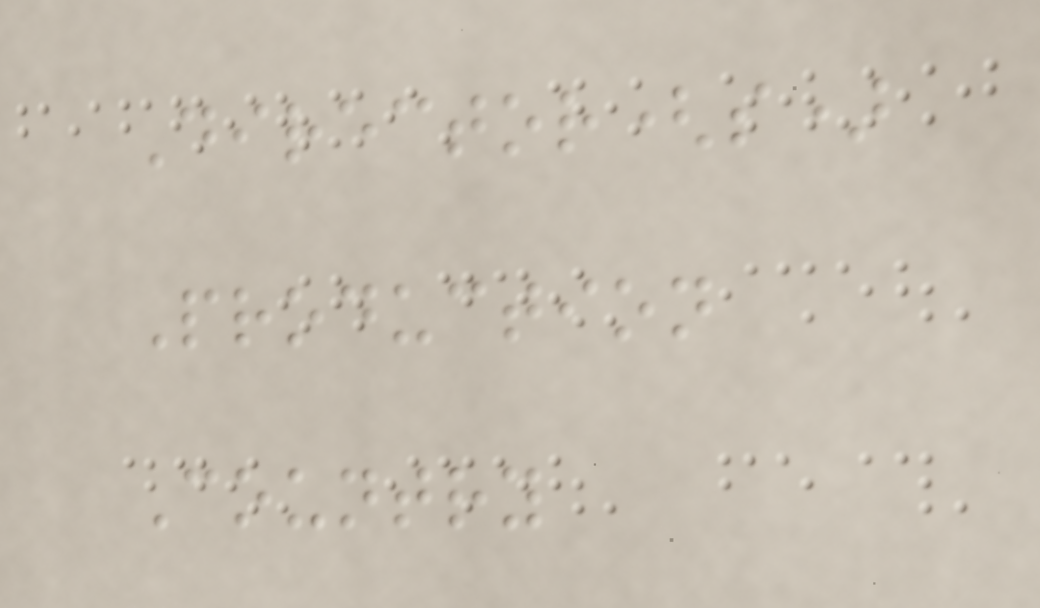Director(s)
Production
Country
